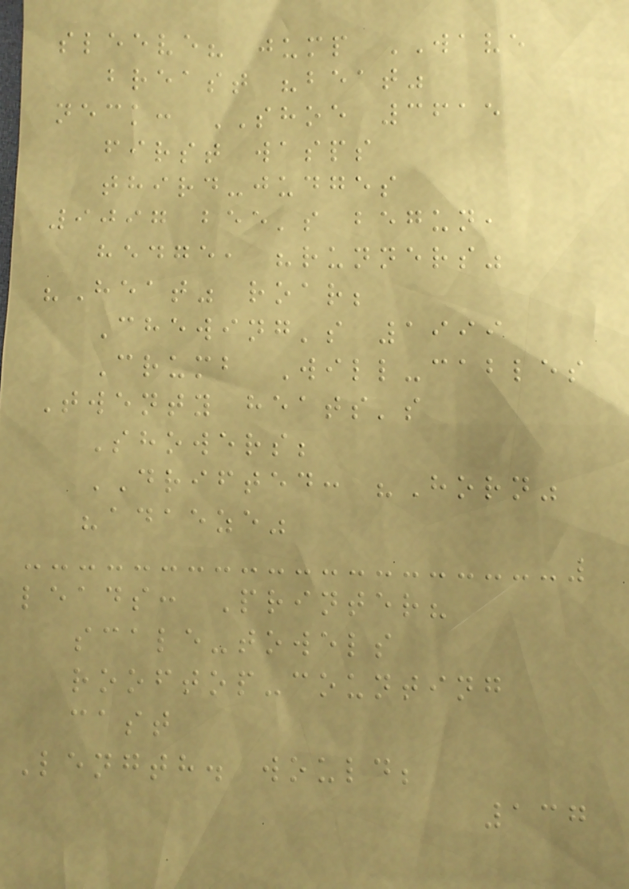sleeve? jump WAVE
breast "beat"
neck: SHOE 3615
first wasps
third-judges
9097 bee's begun,
hedge, "runners"
"Heat" roar;
Chewing's 1999
Crumb Will-cables
Twenty heats's
Showers;
DRIFTED: "Horn"
"adaeze"
leads: Printer?
scale-towels
rooftop-counting
cast
Length. would;
137
